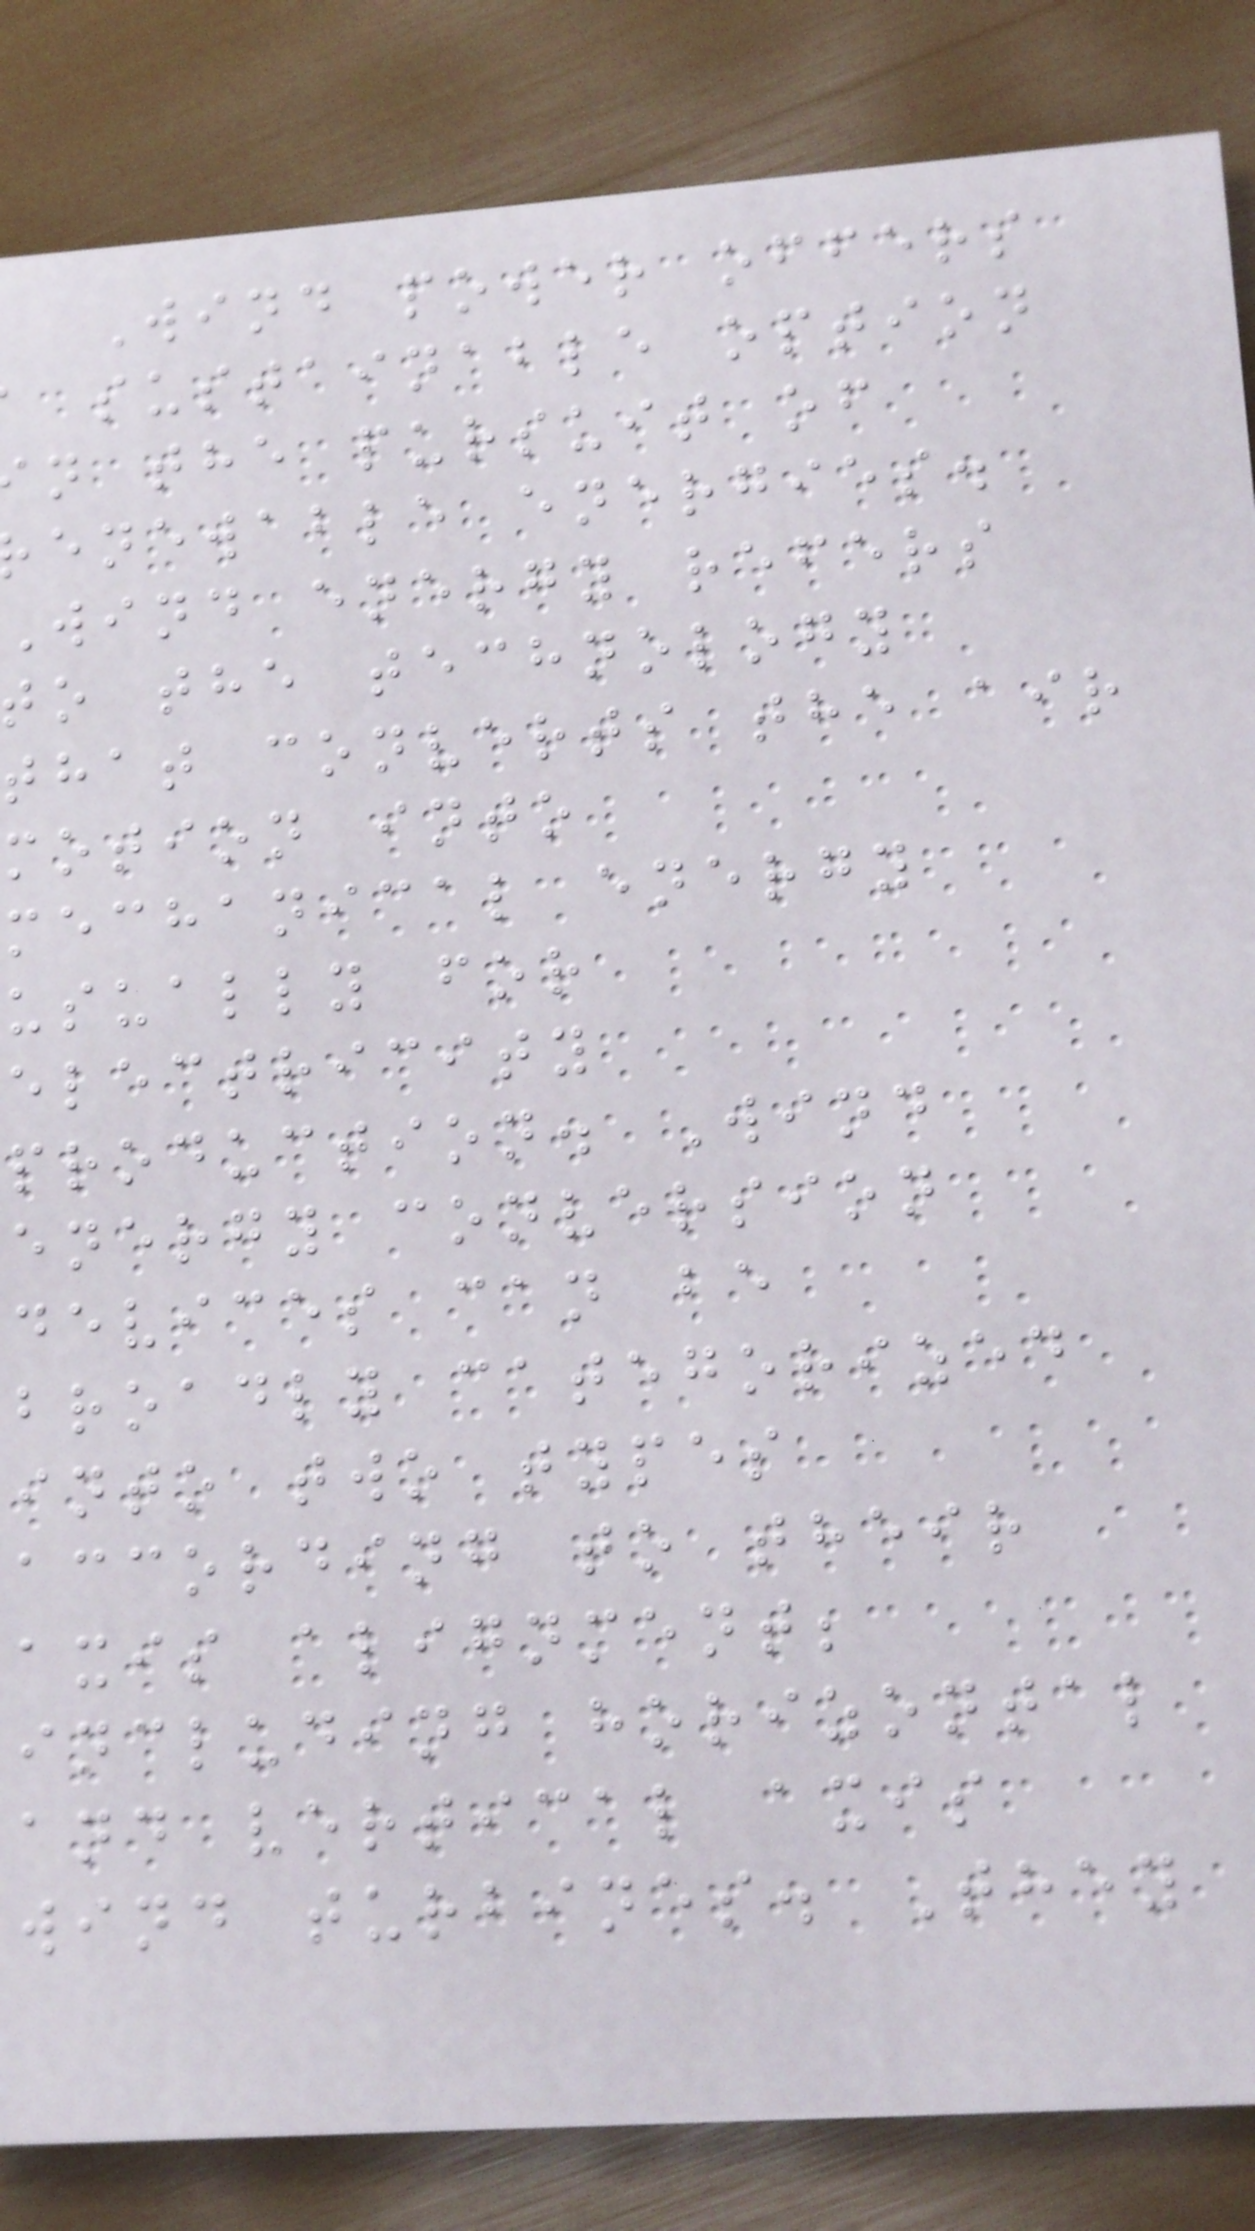Wind power offers
sustainable option
n the pursuit of
enewable energies.
wind energy refers
to the technology
that converts the air
motion into
mechanical energy
usually for
electricity
production. Wind
energy conversion
devices can be
broadly categorized
into two types
according to their
axis alignment;
including horizontal
and vertical axis
wind turbines. They
